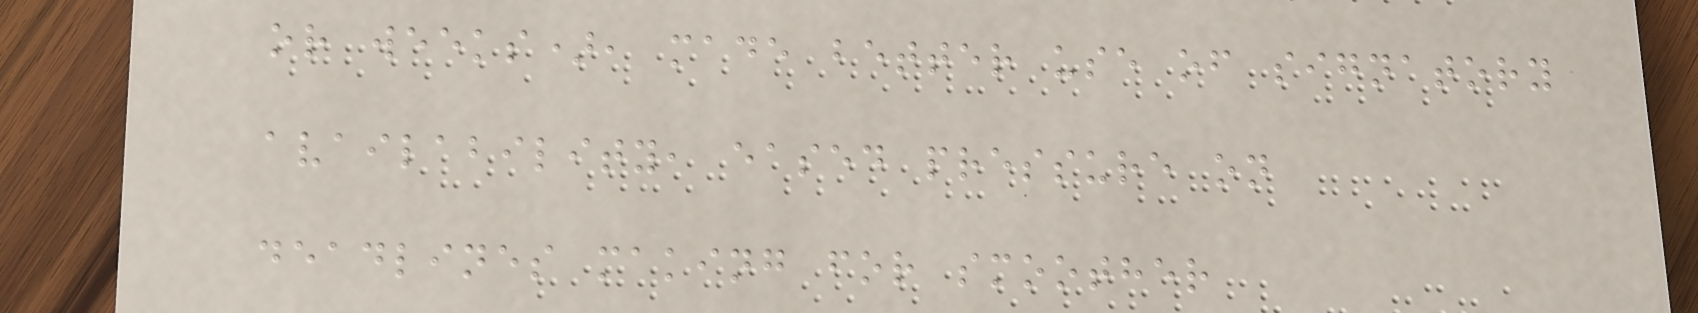or weeks), made better use of signatory
availability, eased pressure on
deadlines making for smoother
